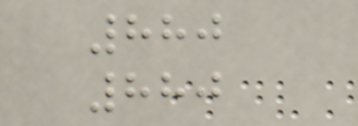880
880
